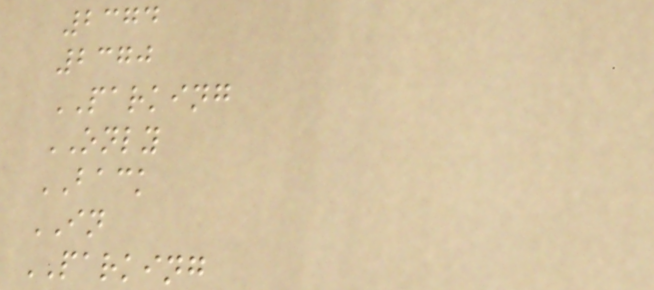2374
2370
PARKING
ONLY
BACK
IN
PARKING
